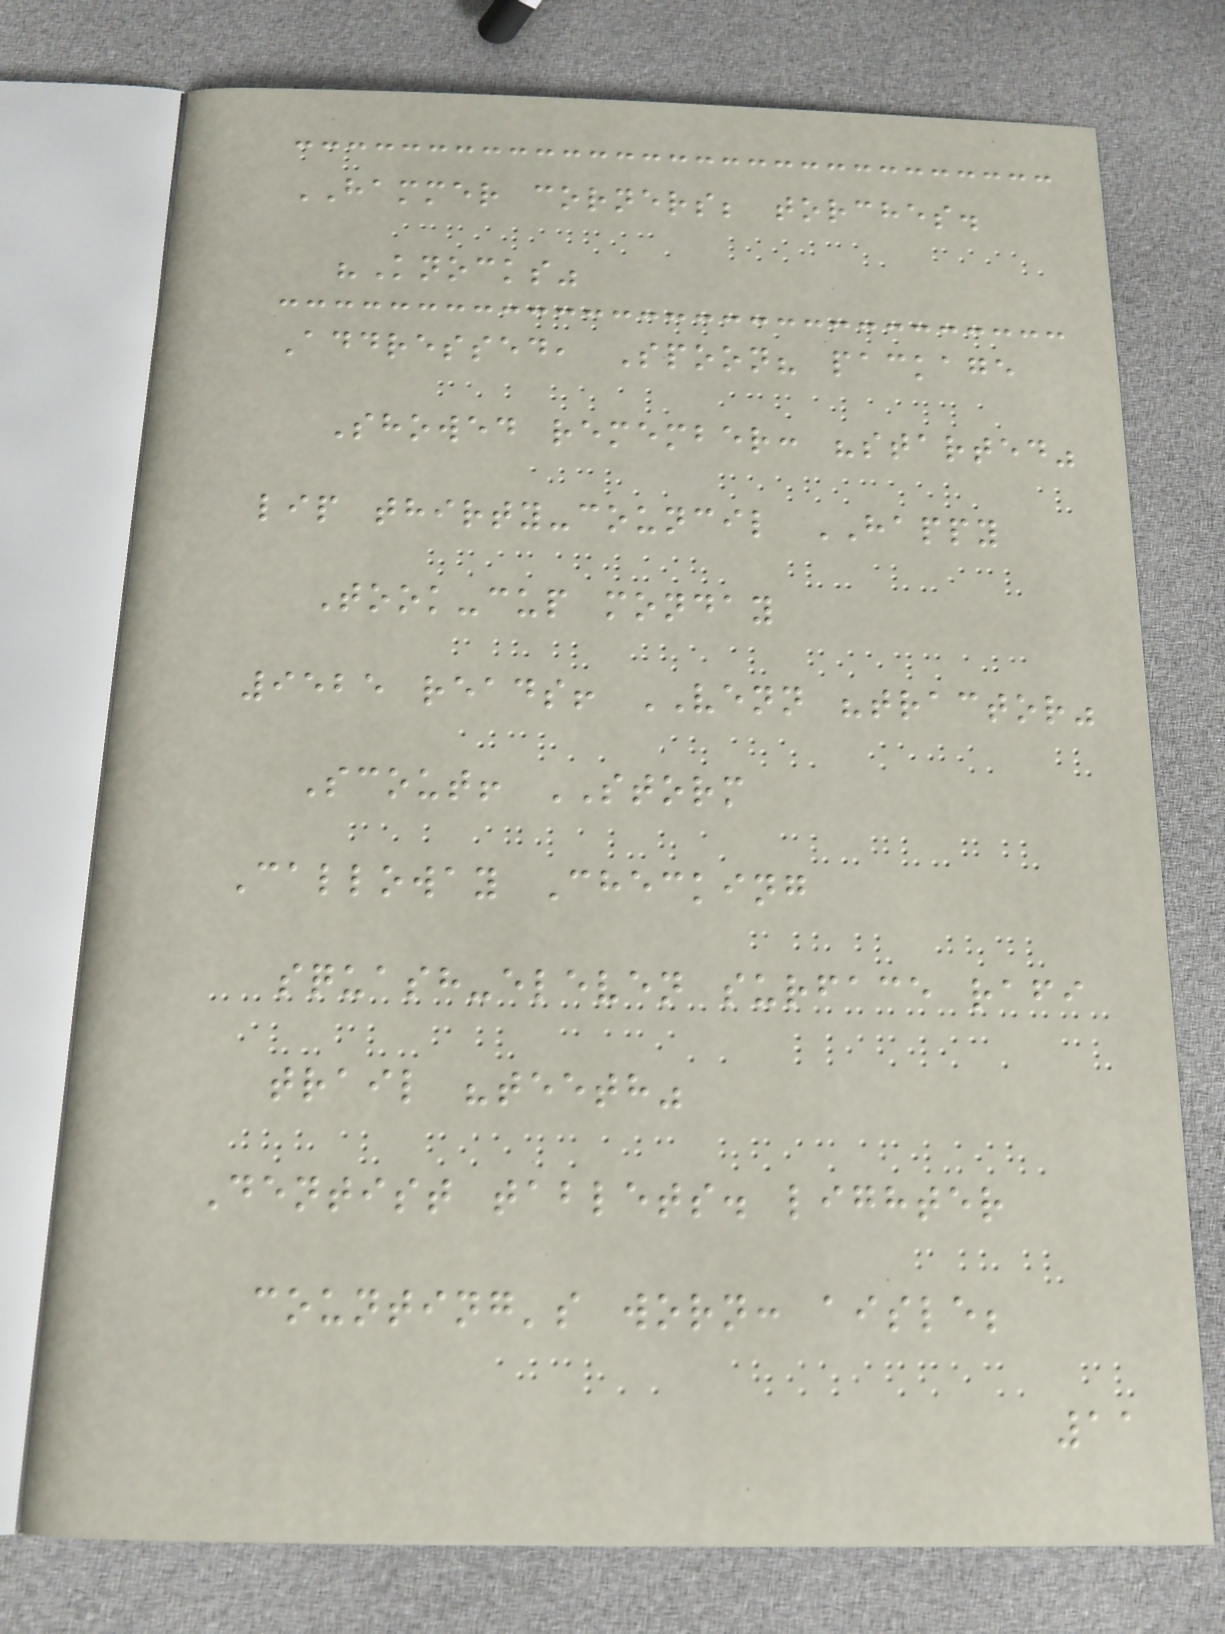HAMMER corners; torches.
"Knocks"
Addressed, Spoon? package
Showed remember: "started"
lip thirty-council HAPPY
Took-cup monday
9525 reads! VENN "tractor"
Scout! STORM
Calloway Checking
squash-eleven surface rafi
trail "teeth"
Dentist tablets. lighter
counting's worn: aisle;
11
